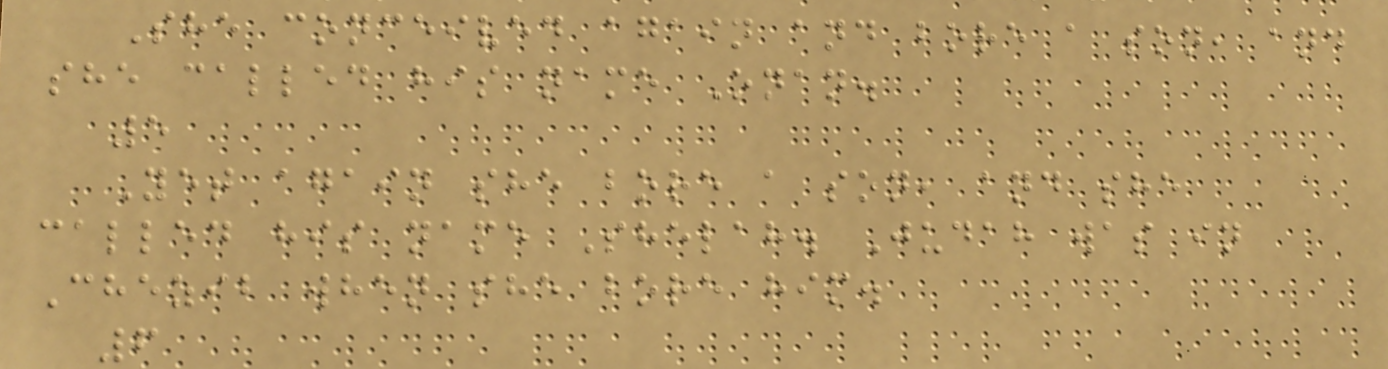She conceived again and bore a son, and
she called his name Onan.
5
Yet again she bore a son, and she
called his name Shelah. Judah was in
Chezib when she bore him.
6
